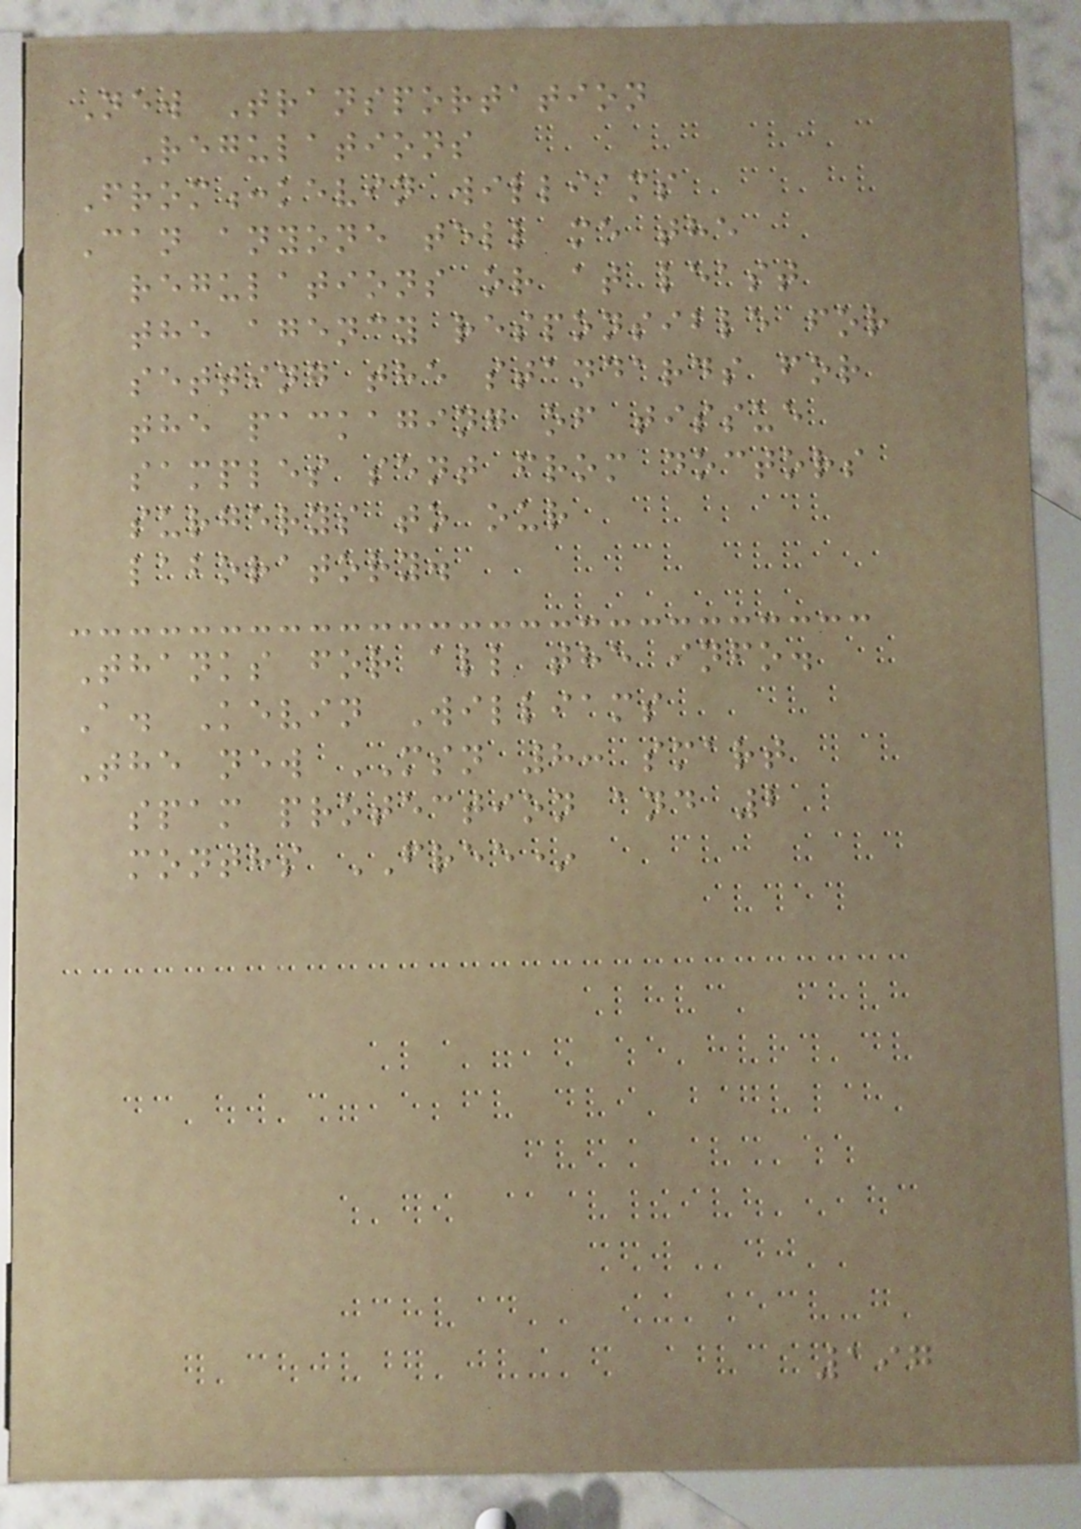New Transportation
Regulations
From:kevin williams
Can anyone tell me the
regulations or at least
the agency responsible for
setting the standards for
the packaging of tissue
samples sent from doctors
surgerys to our
laboratory.
Thanks for all the info.
A. Kevin Williams
The new MSN 8: smart
spam protection and 2
months FREE*
197
